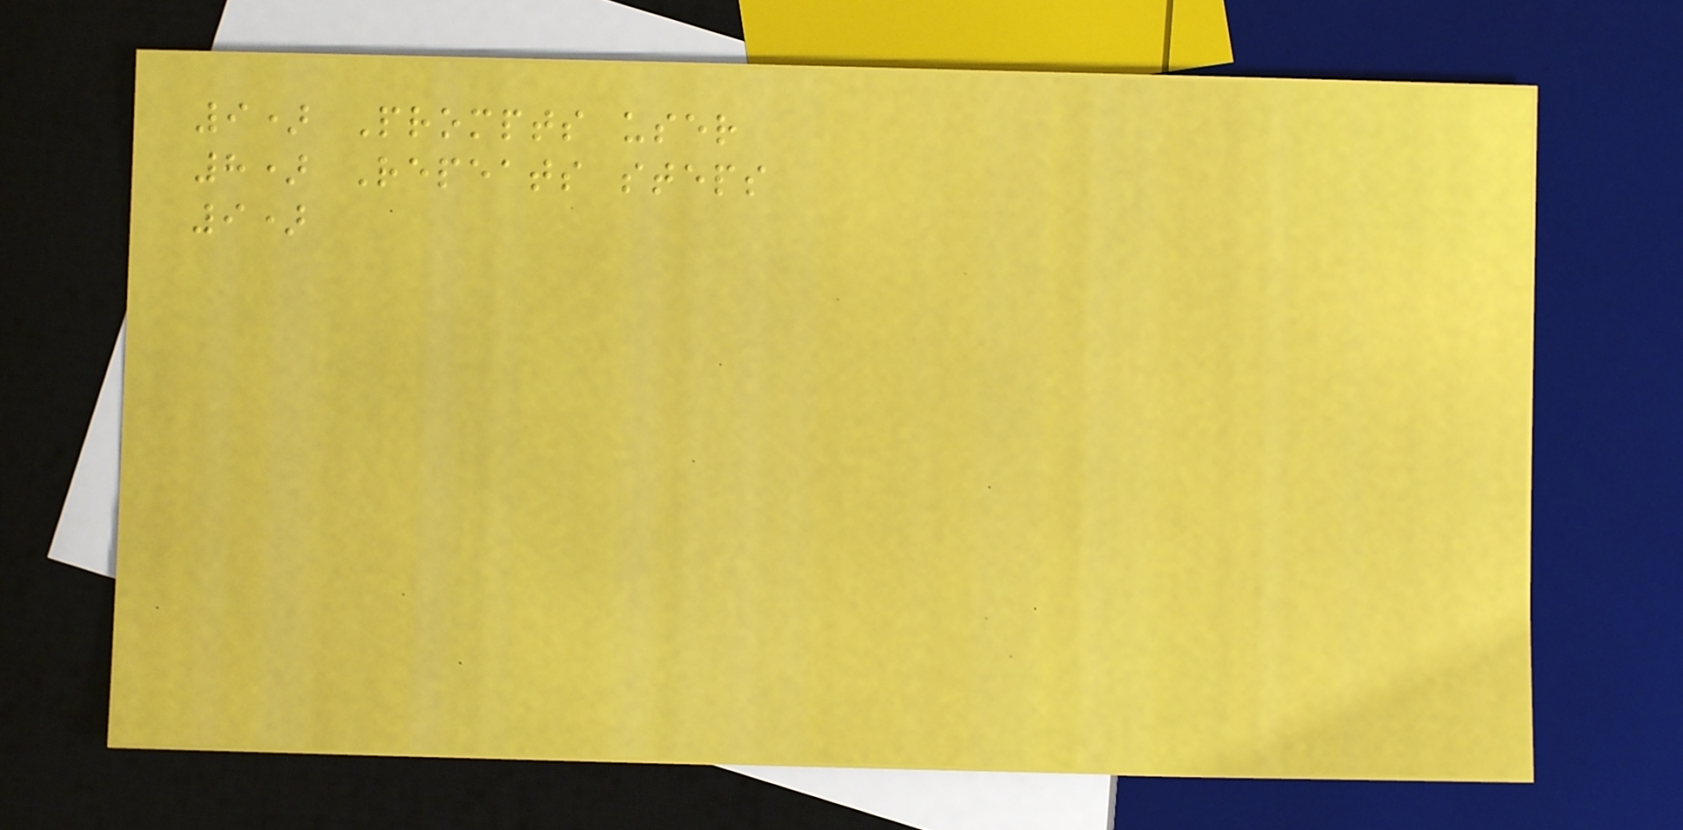9) Prompts user
8) Repeats steps
9)
